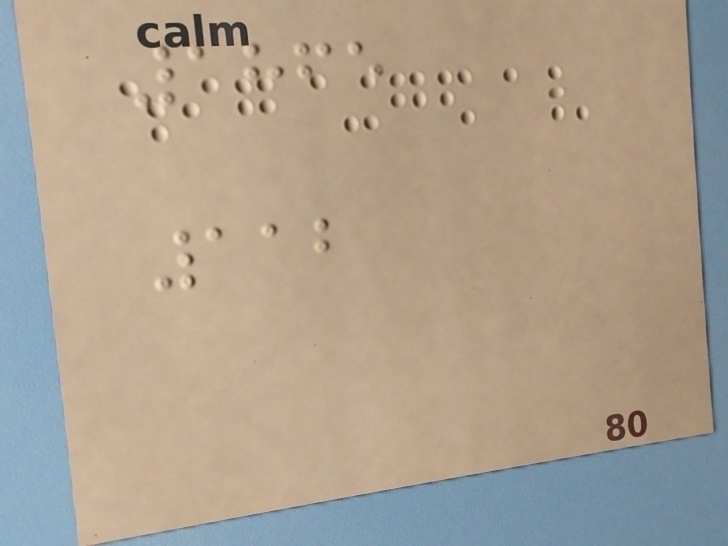1865
112
